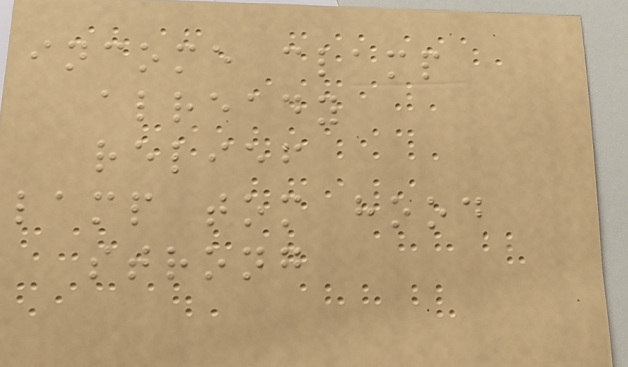income clamp
already
relief
lamp tom hood
strong
